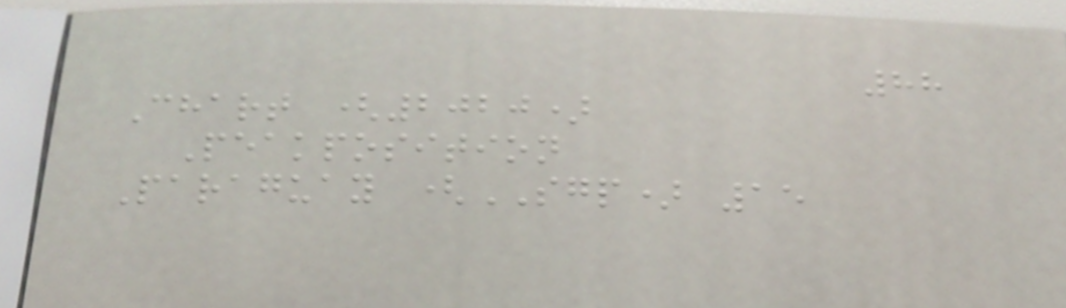88
Chart (2020)
Peakposition
Paraguay (SGP) 15
